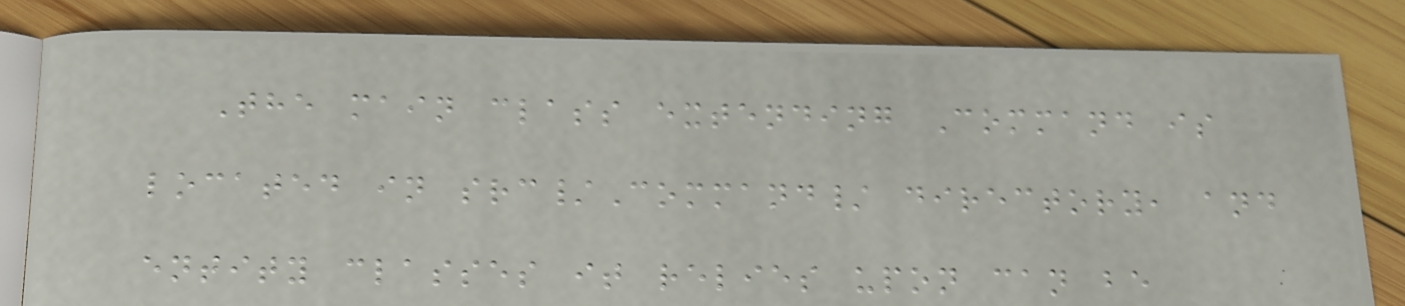The main class extending Command is
located in src/Command/ directory, and
entity classes it relies upon can be
